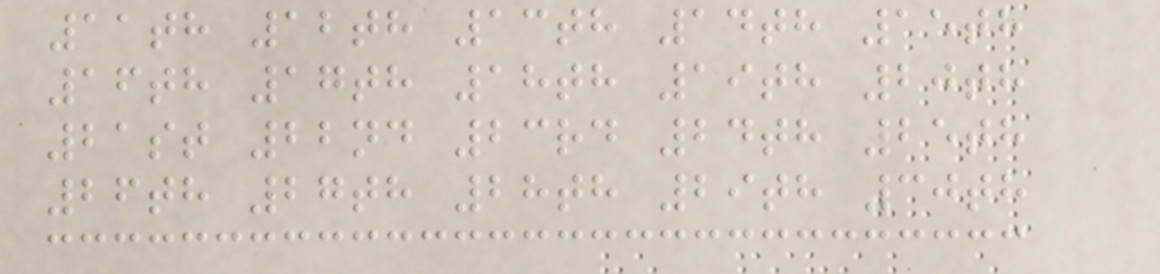11th 12th 13th 14th 15th
16th 17th 18th 19th 20th
21st 22nd 23rd 24th 25th
26th 27th 28th 29th 30th
